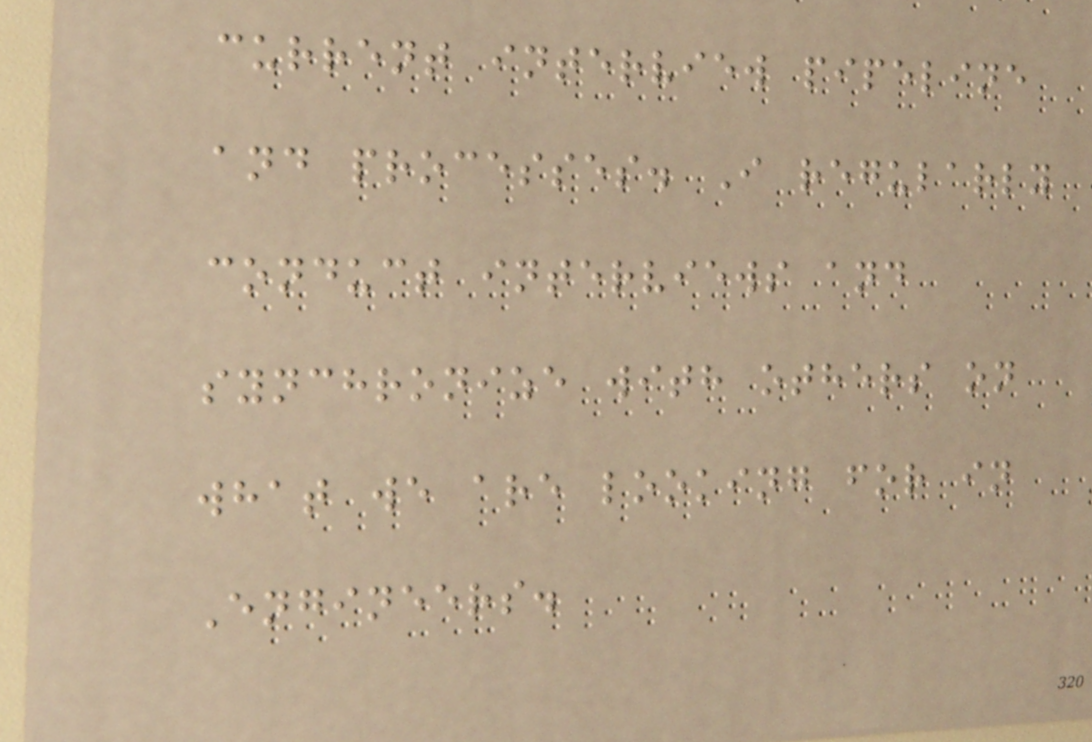current interview pipeline
and processes. I regularly
conduct interviews and
synchronize with others on
what we are looking for in
Engineers.
